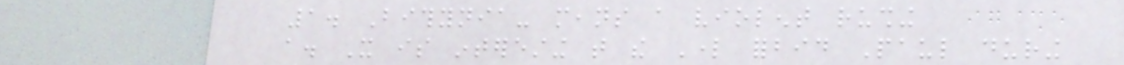1. Bithynia- means a violent rushing
a. It is interesting that the Lord forbid Paul during
